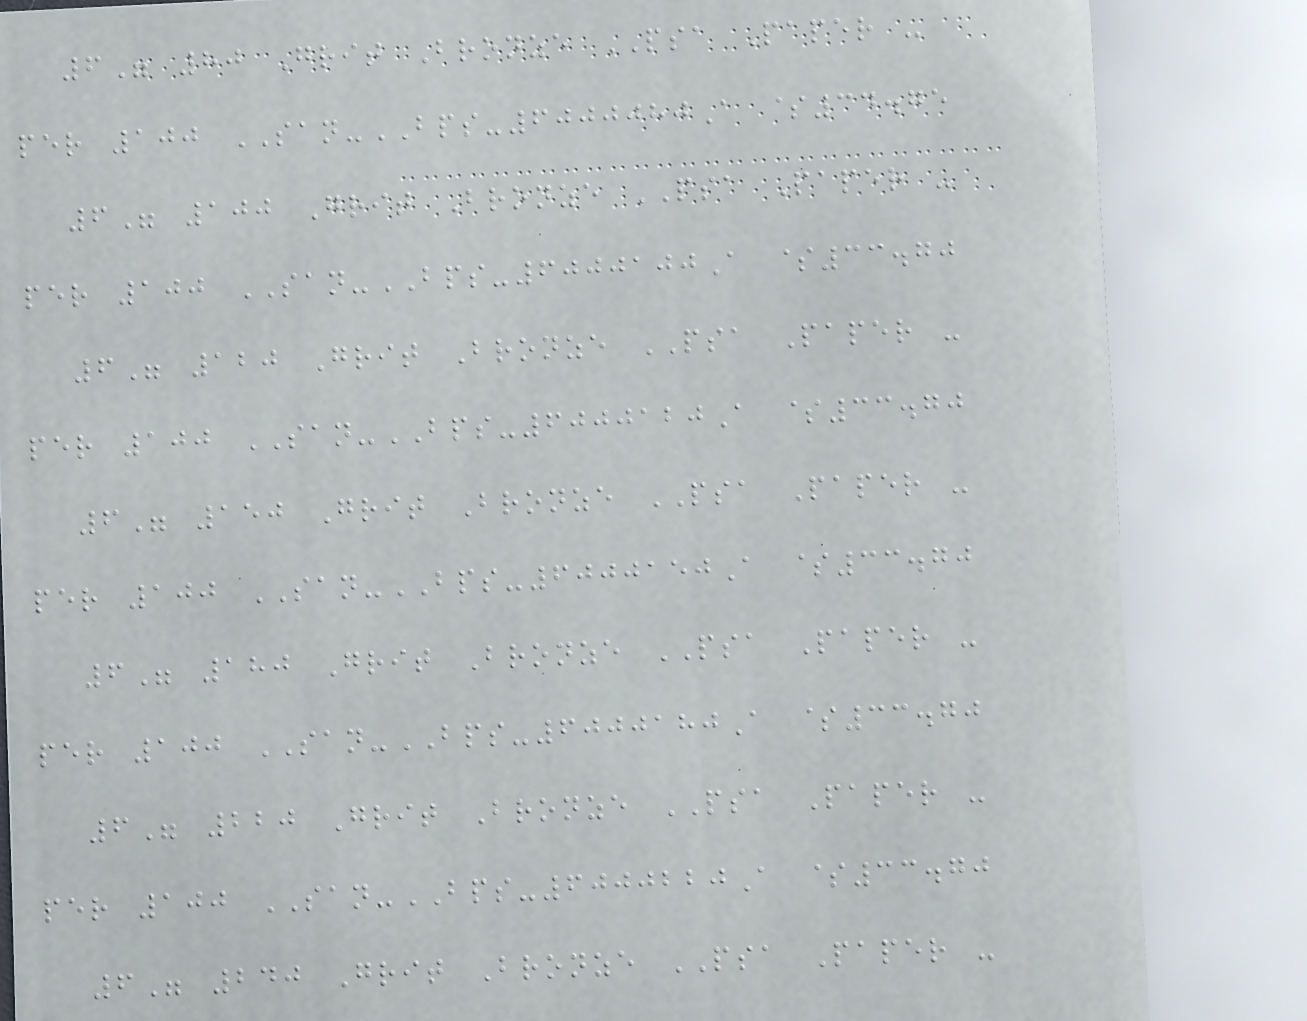6" 80 Grit Bronze PSA Paper -
per 100 SAN-BPS-6000080A $34.75
6" 100 Grit Bronze PSA Paper -
per 100 SAN-BPS-6000100A $33.70
6" 120 Grit Bronze PSA Paper -
per 100 SAN-BPS-6000120A $33.70
6" 150 Grit Bronze PSA Paper -
per 100 SAN-BPS-6000150A $33.70
6" 180 Grit Bronze PSA Paper -
per 100 SAN-BPS-6000180A $33.70
6" 220 Grit Bronze PSA Paper -
per 100 SAN-BPS-6000220A $33.70
6" 240 Grit Bronze PSA Paper -
